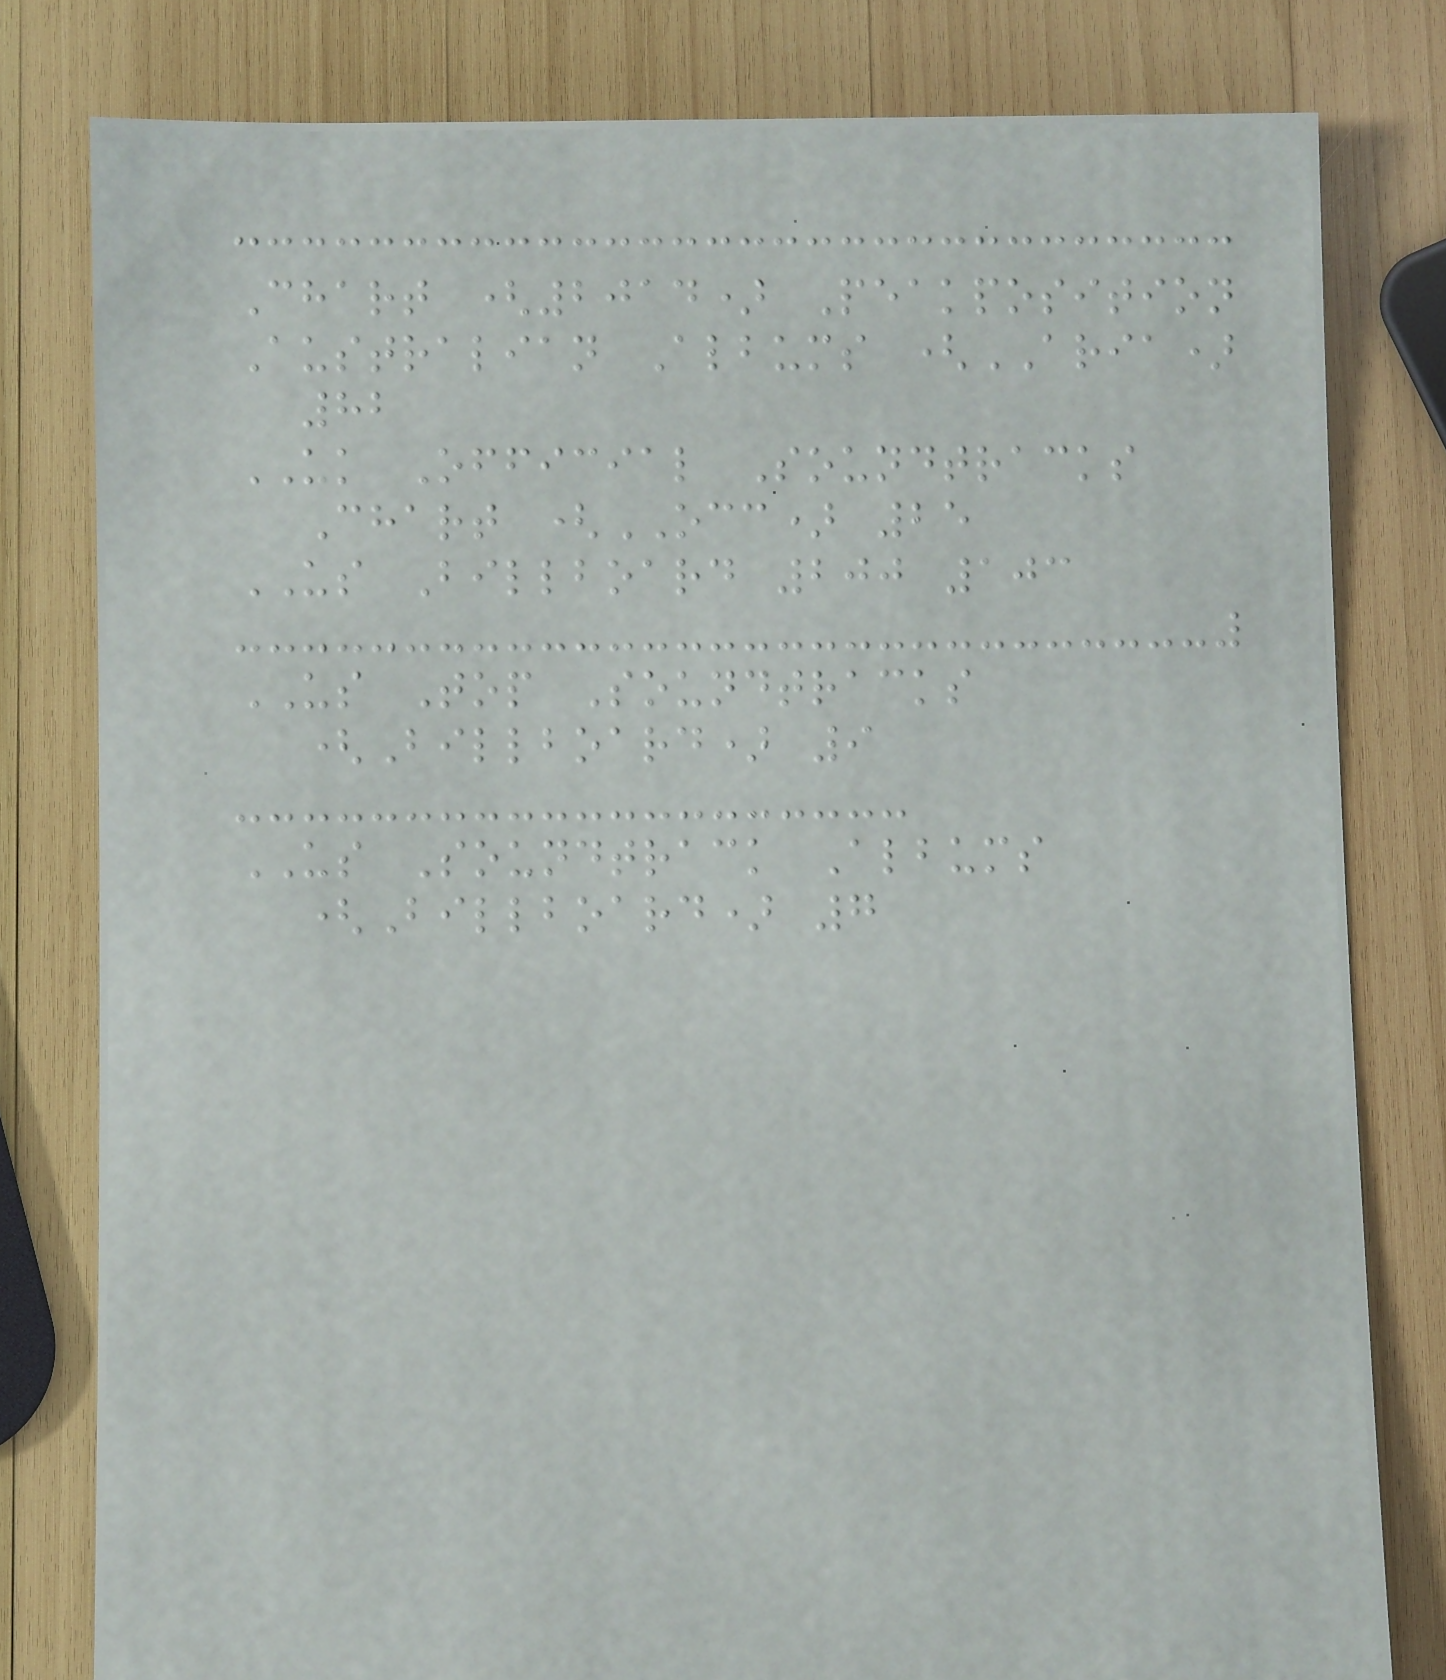Chart (2014) Peakposition
Australian Albums (ARIA)
82
UK Official Soundtracks
Chart (OCC) 25
US Billboard 200 103
US Top Soundtracks
(Billboard) 9
US Soundtrack Albums
(Billboard) 7
